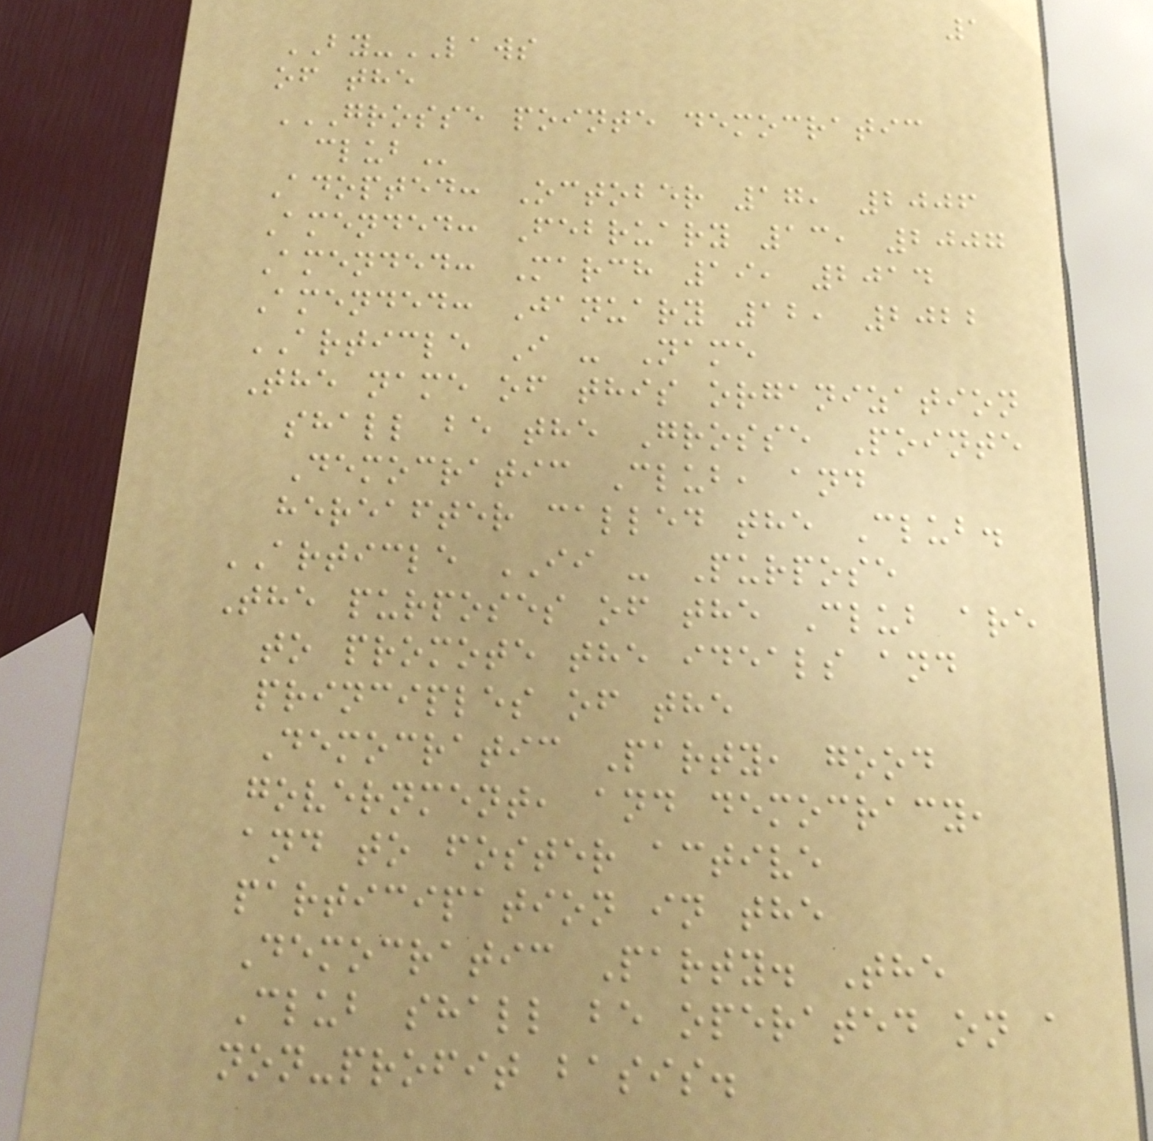1
BY-LAWS
of the
GROSSE POINTE DEMOCRATIC
CLUB
Adopted: October 17, 2006
Amended: February 13, 2007
Amended: March 19, 2014
Amended: January 12, 2022
ARTICLE I - Name
The name of this organization
shall be the Grosse Pointe
Democratic Club, and
hereafter called the Club.
ARTICLE II - Purpose
The purposes of the Club are
to promote the ideals and
principles of the
Democratic Party, good
government, and democracy,
and to foster active
participation in the
Democratic Party. The
Club shall be operated on a
non-profit basis.
